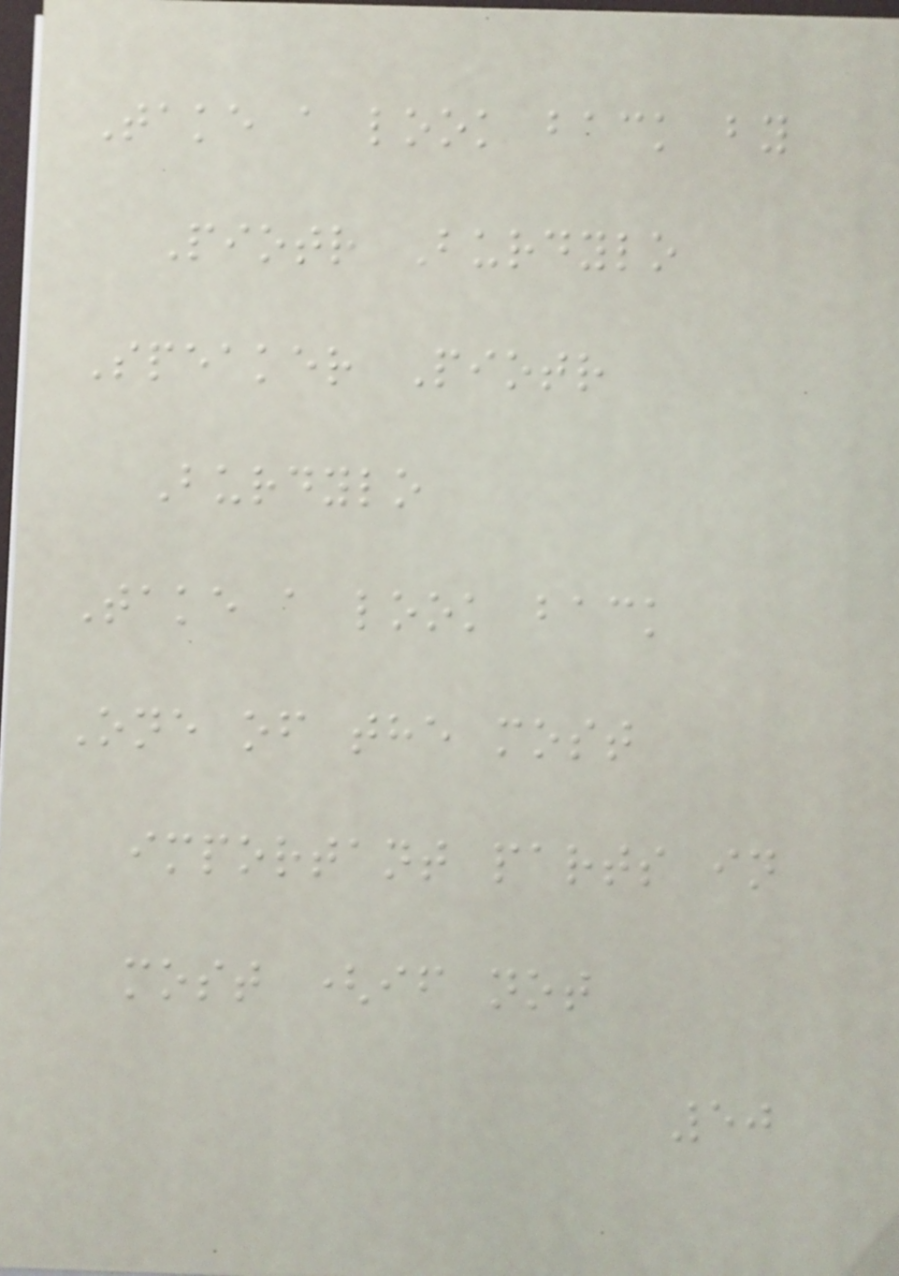Take a look back by
Piotr Burdylo
Speaker Piotr
Burdylo
Take a look back
One of the most
important parts in
most (if not
50
